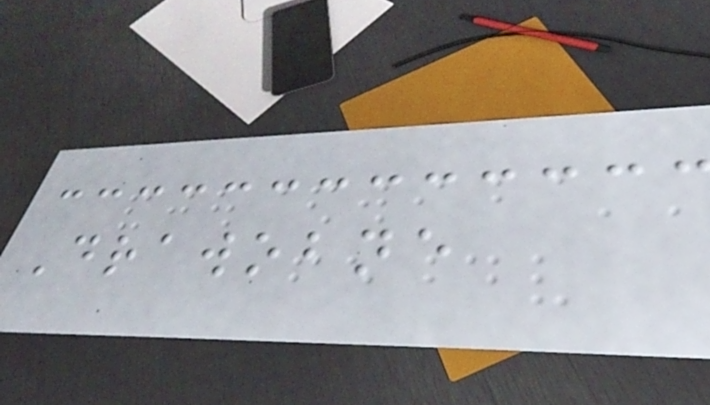Drawobne
